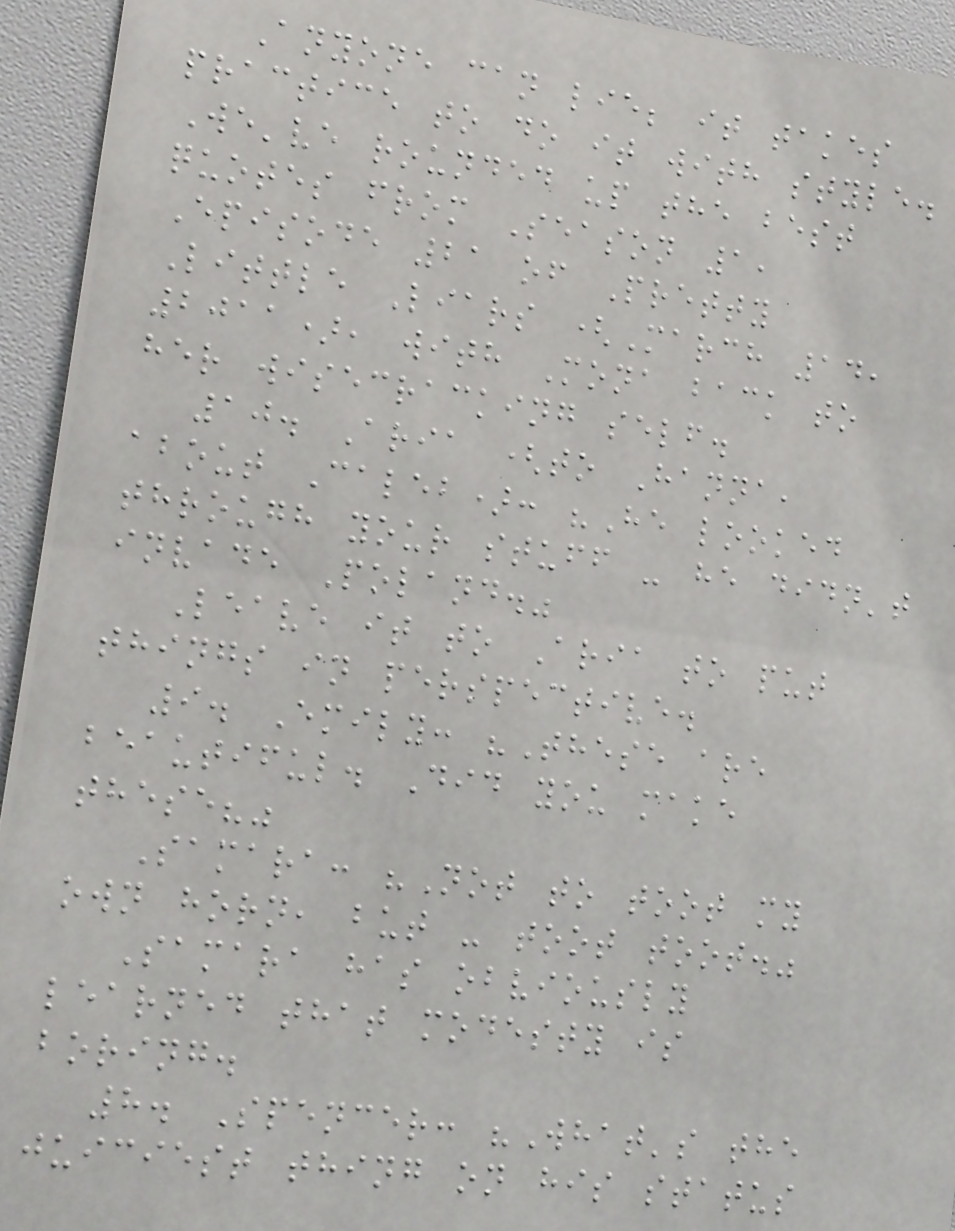Anyone can lie; it takes
practice to do it with style.
We've rounded up the best
quotes from Season 1,
Episode 21 of Pretty
Little Liars (March 14,
2011), with Mona back to
her wisecracking self.
10. Aria (to Hanna,
about Caleb): "He looked
through your stuff - he didn't
invade Poland."
Leave it to Aria to put
things in perspective.
9. Emily: "These are
beautiful. Did you make
these?"
Samara: "Not to toot my
own horn, but - toot toot."
Samara has obviously
learned that modesty is
boring.
8. Spencer: "What's the
juiciest thing on his status
